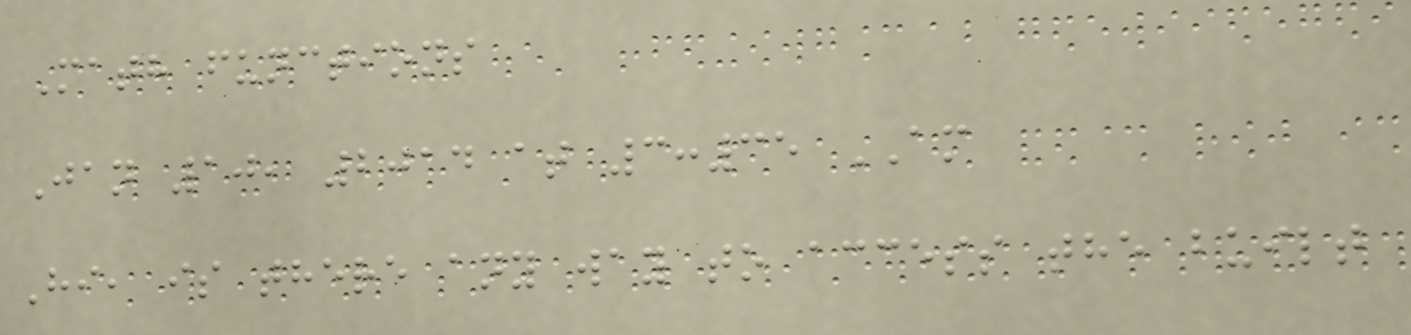Math functions
Jan 10, 2014 at 3:35 AM
Hi, is there any way to access the built
